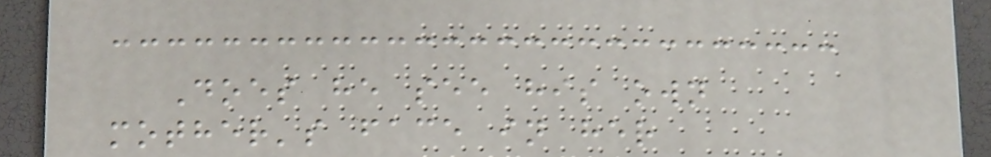Does he see his own
mother's face in her
